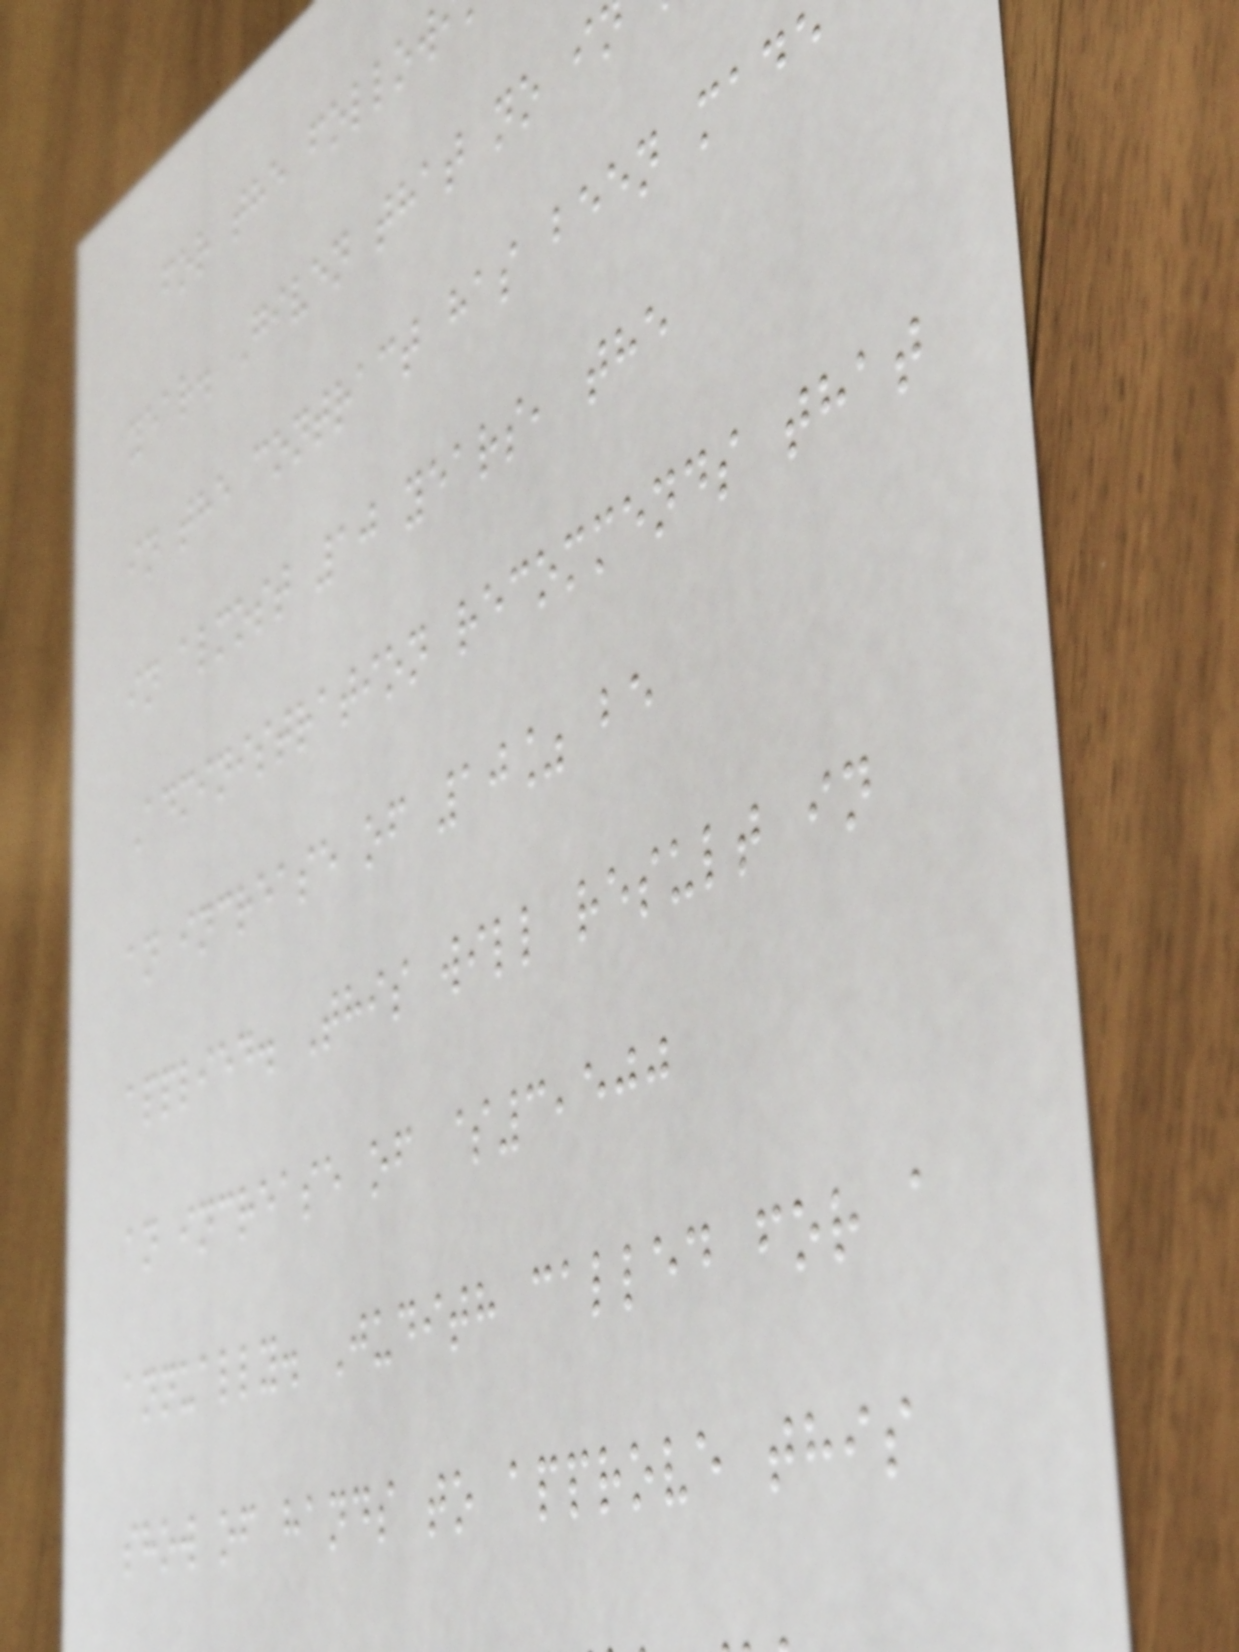for the follow
year. Given that no i
in the contract has been made
in almost 10 years, the
Administration recommends that
an increase of 10% be
applied. This will result in
an increase of $3,500
annually. Judith called for a
show of hands to approve this
